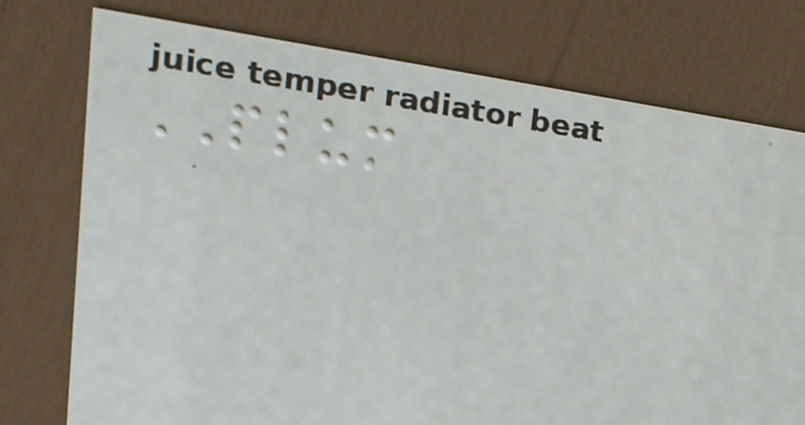PLUM
